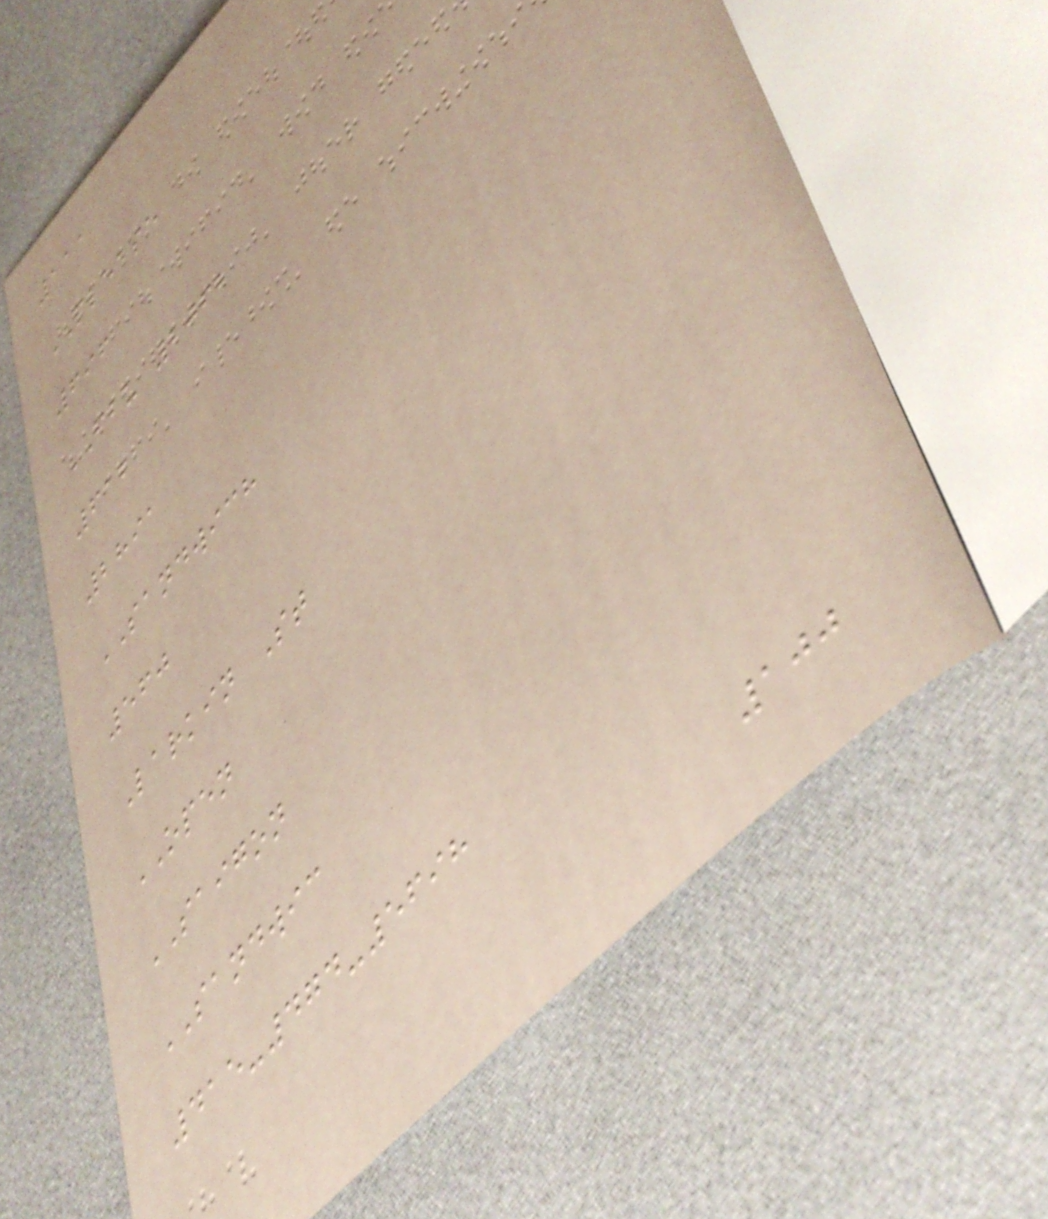111
PLEASE
696
FBU 2062
612
2891
SANDWICH
560
Larkin St
OPEN
SAIGON
SANDWIC
415-474-5698
100
